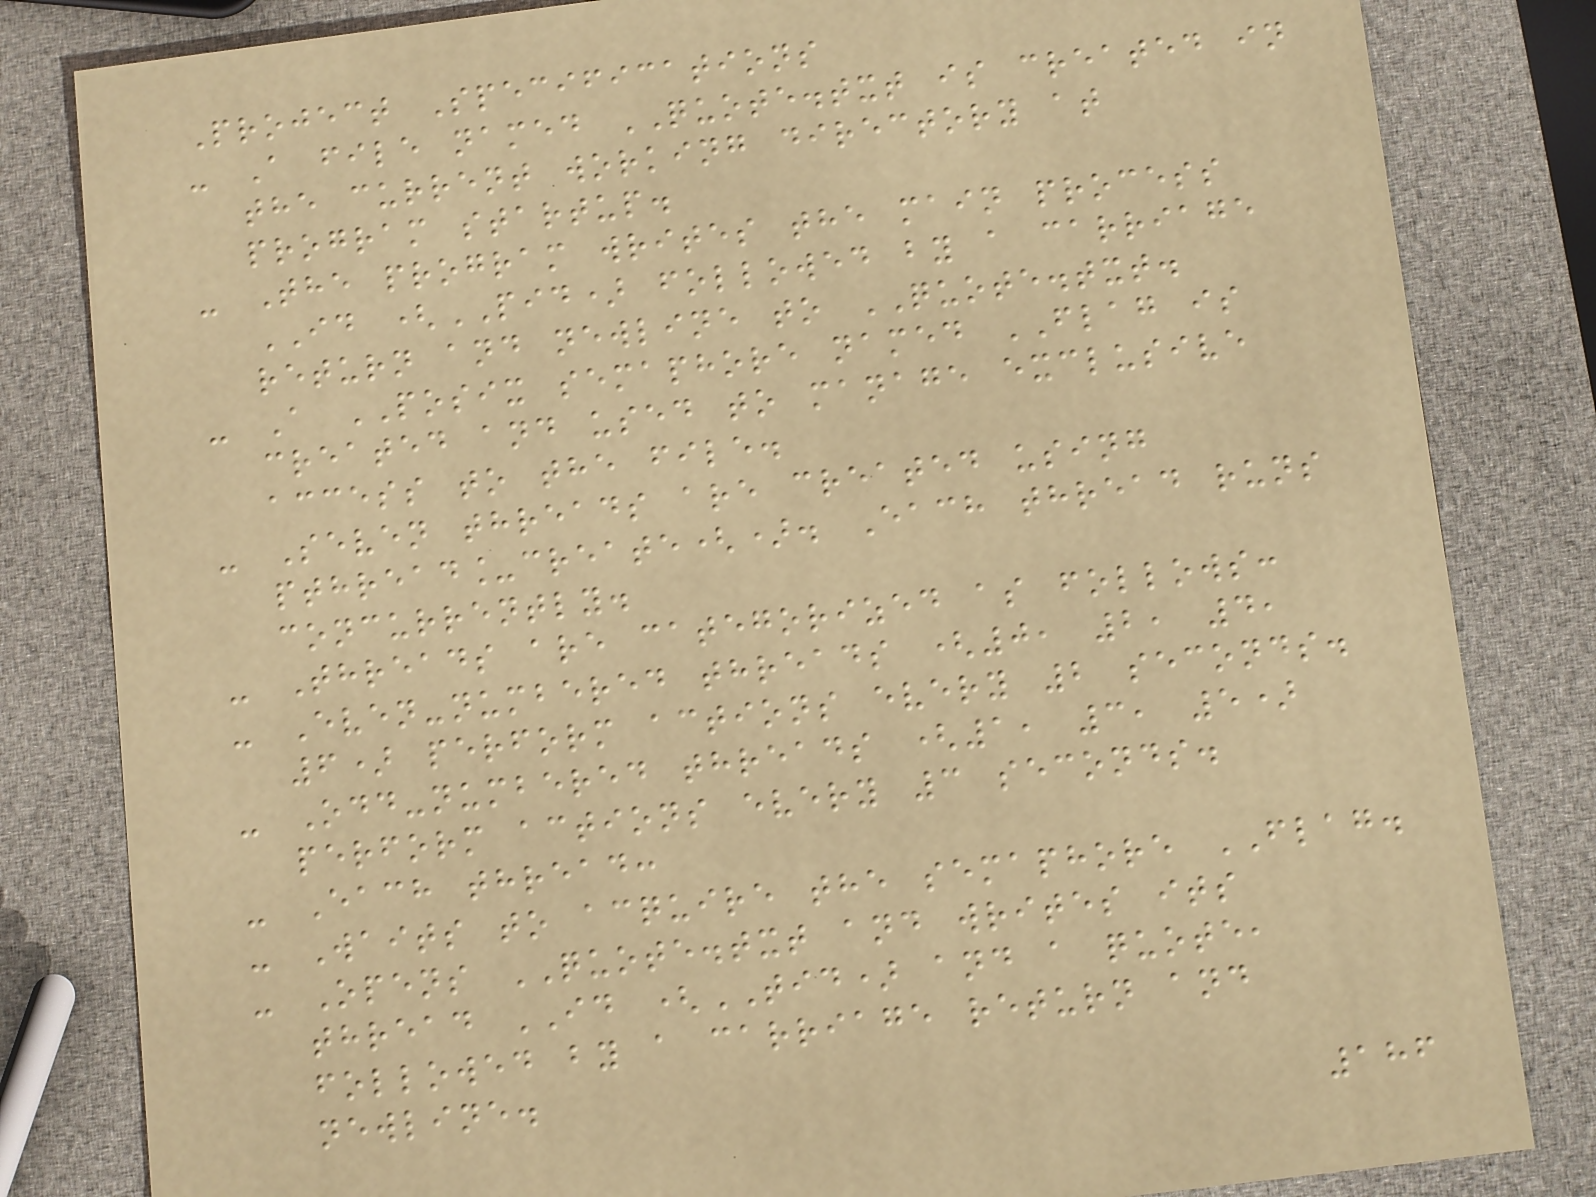Project Specifications
- A file named QUOTE.txt is created in
the current working directory at
program startup.
- The program writes the main process
ID (PID) followed by a carriage
return and newline to QUOTE.txt.
- A POSIX semaphore named FLAG is
created and used to manage exclusive
access to the file.
- Seven threads are created using
pthread_create(). Each thread runs
concurrently.
- Threads are categorized as follows:
- Even-numbered threads (0, 2, 4,
6) perform actions every 2 seconds.
- Odd-numbered threads (1, 3, 5)
perform actions every 3 seconds.
- Each thread:
- Waits to acquire the semaphore FLAG.
- Opens QUOTE.txt and writes its
thread ID (TID) and a quote,
followed by a carriage return and
newline.
186
